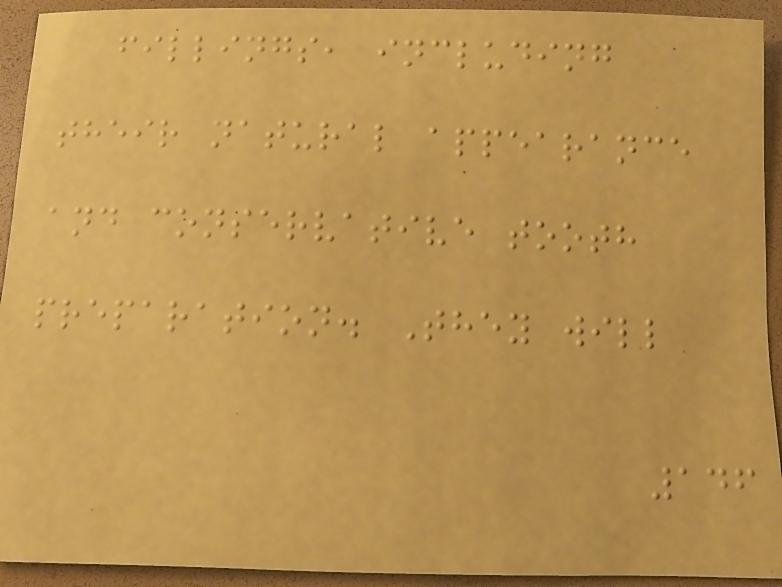fillings, including
their natural appearance
and conservative tooth
preparation. They will
146
